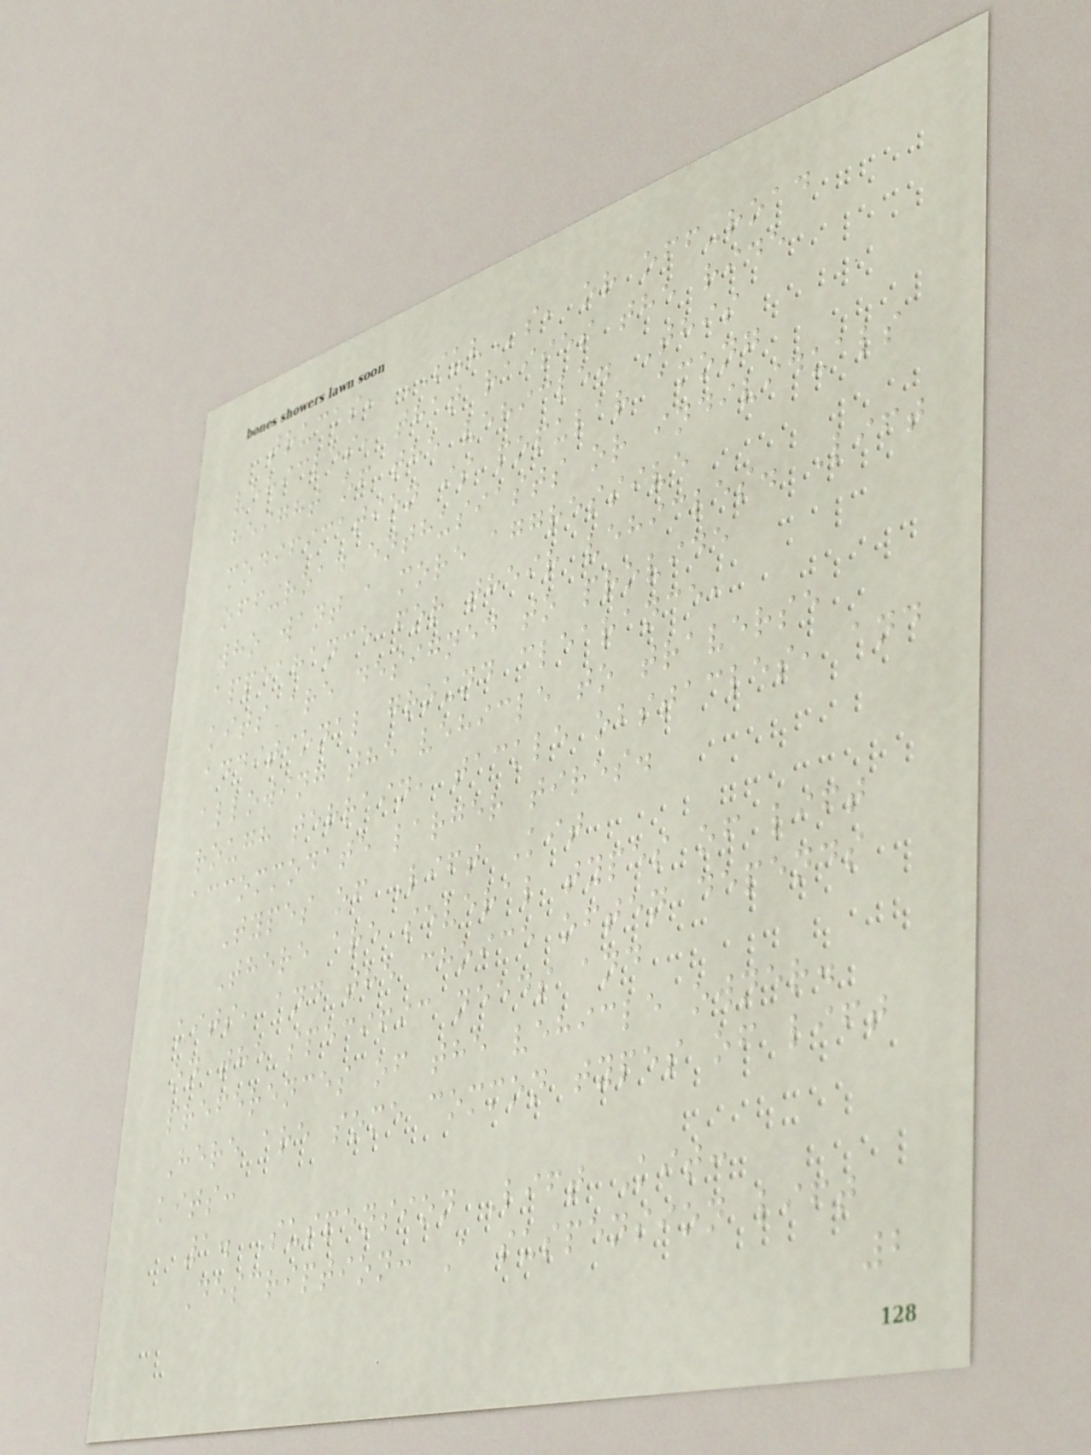trucks, SUVs, or off-road
vehicles, that raises the ride
height of the vehicle. This
modification is popular among
off-road enthusiasts or individuals
who want a more aggressive
appearance for their vehicles. Lift
kits are designed to provide
additional ground clearance,
allowing the vehicle to traverse
rough terrain, tackle obstacles, and
accommodate larger tires.
Types of Lift Kit
There are several types of lift
kits, and the choice often depends
on the specific needs and
preferences of the vehicle owner.
Here are some common types of lift
kits:
1. Suspension Lift Kit:
Description: A suspension lift
2
